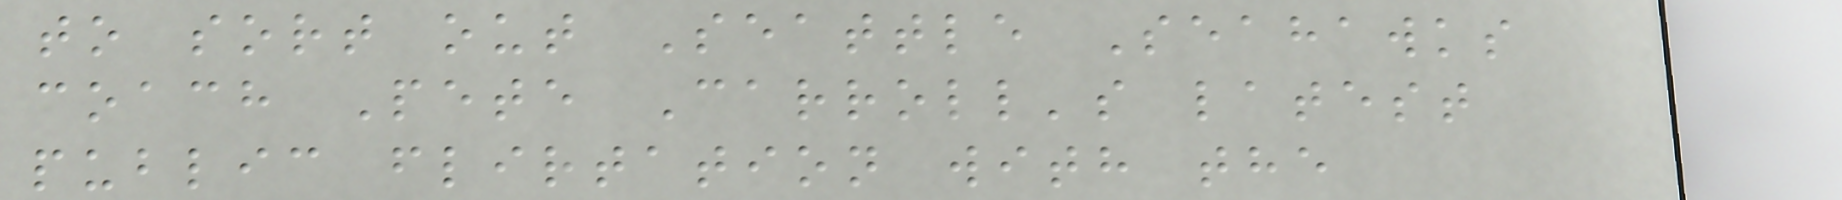to sort out Seattle Seahawks
coach Pete Carroll's latest
public flirtation with the
